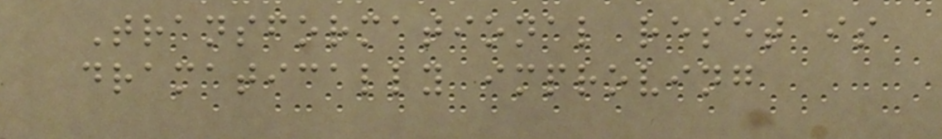Transformational reset is
dramatically improving
